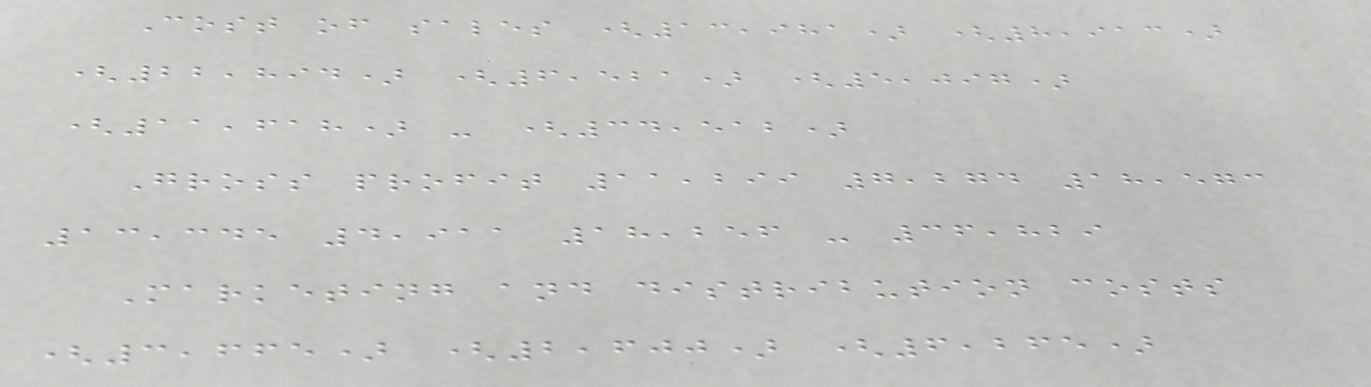Cost of sales (13,981) (8,913)
(22,894) (6,521) (5,097)
(11,618) - (34,512)
Gross profit 11,299 7,274 18,573
13,345 4,911 18,256 - 36,829
Marketing and distribution costs
(3,665) (2,600) (6,265)
